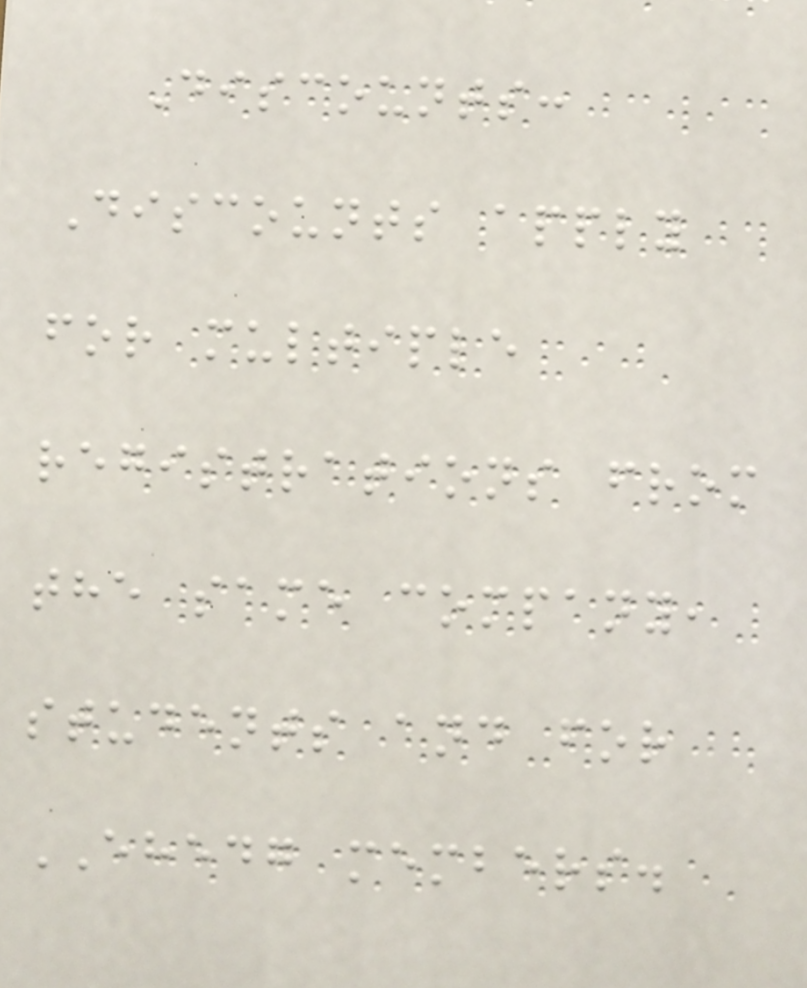Discounts:
Discounts apply
for multiple
registrations from
the same company,
students and for
EHEDG members.
